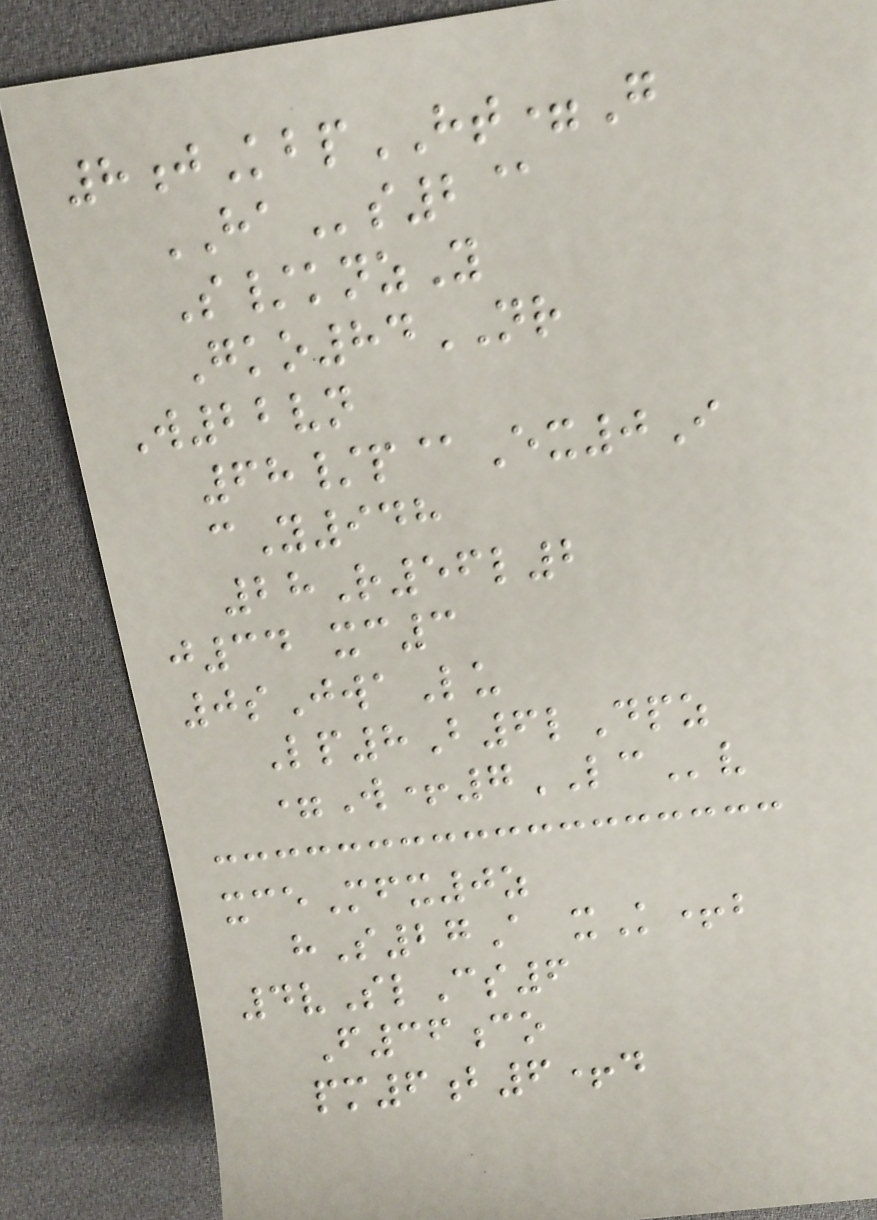8jKbpHT=G
HAs2@
S/knzY
Gko84NR
W22vn
68/p@Ex0I
cY948
28R56l2
j34 xc3
0sJwaLu
Lp8B6lDpz
=W+7LCv
xceMfx0z
hS27A xK+b
4vSlCs6
F36co
pm6b6+d
